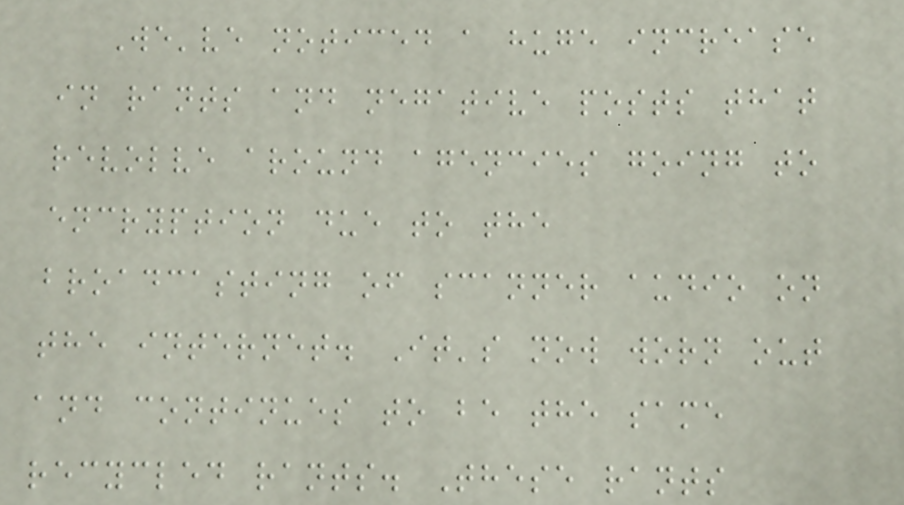We've noticed a huge increase
in rants and negative posts that
revolve around agencies going to
encryption due to the
broadcasting of scanner audio on
the internet. It's now worn out
and continues to be the same
recycled rants. These rants
